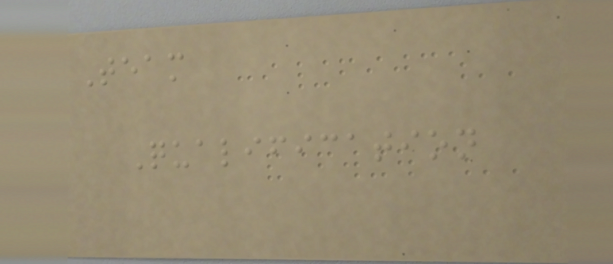Team
Qualification
